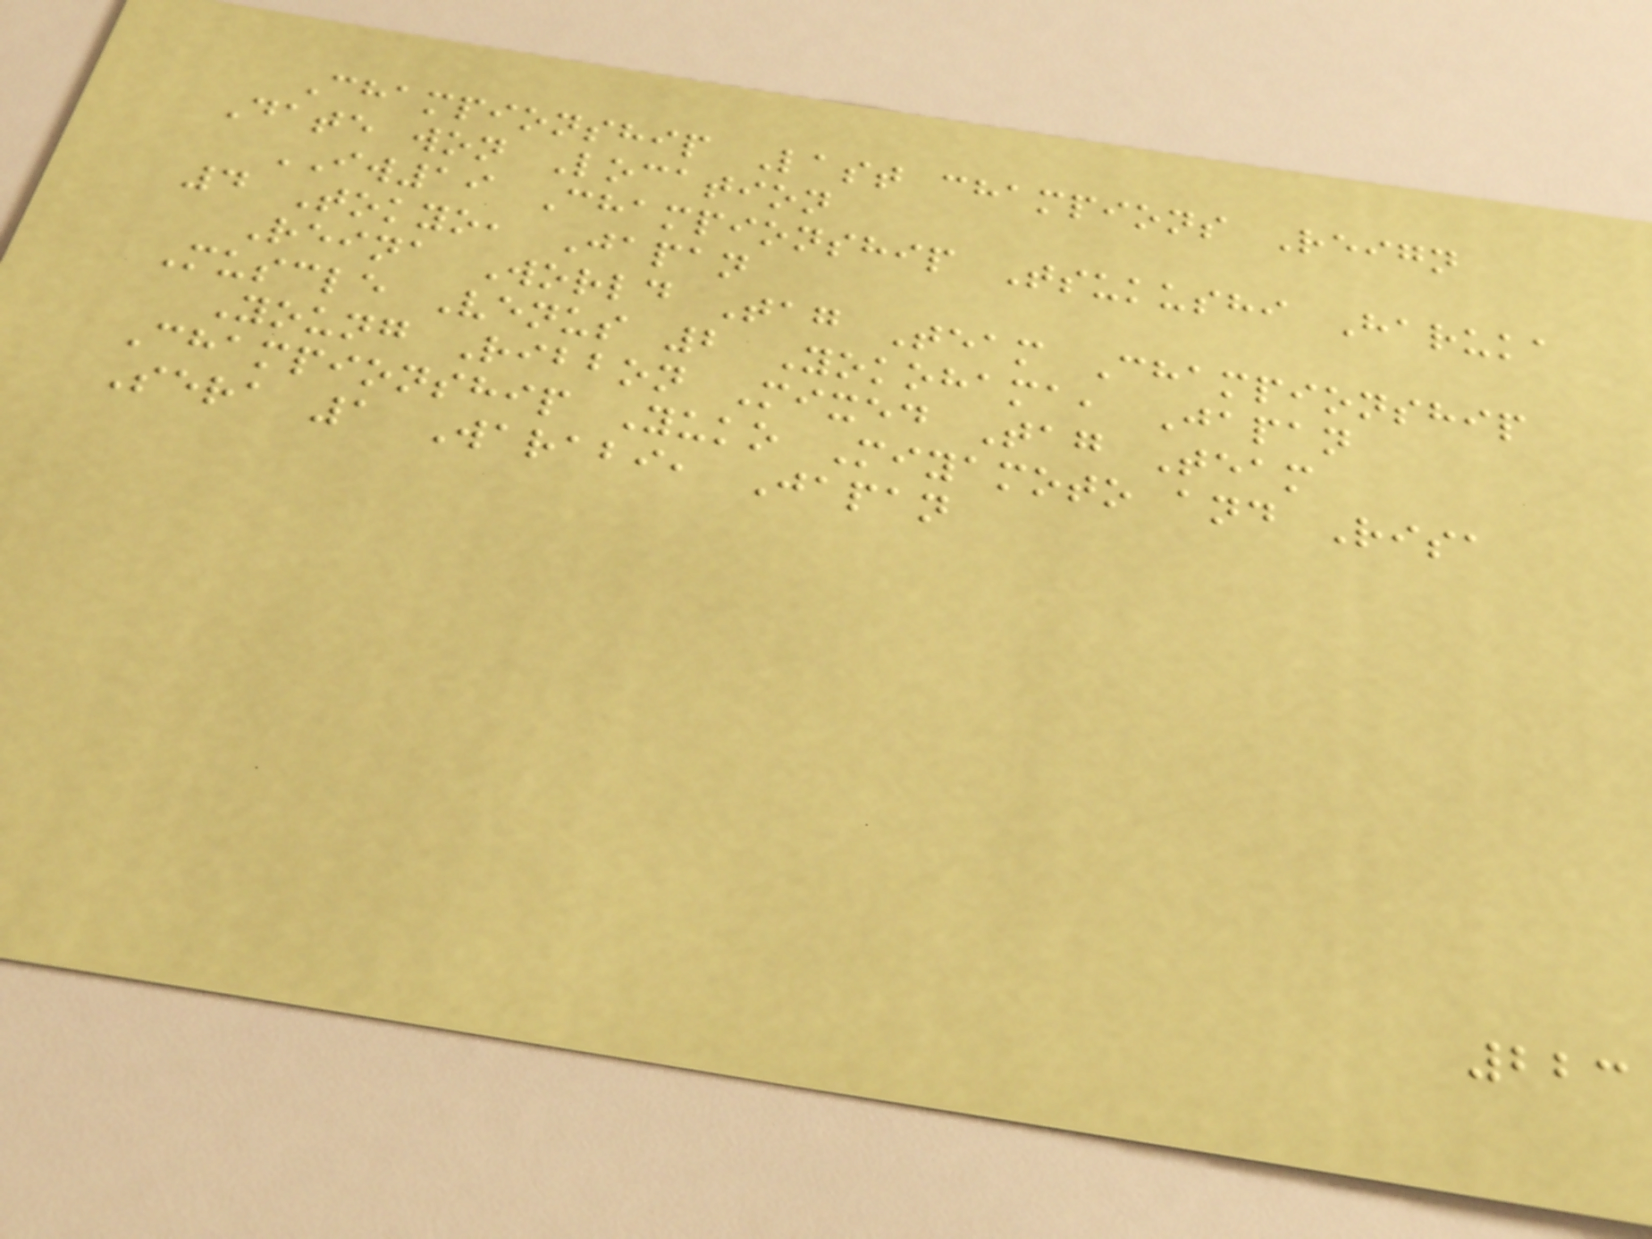Championship Last champions Reign
Date won Location
IW19 Championship Tsukushi Haruka
4 Tokyo, Japan
Reina World Tag Team Championship
Muscle Venus 2 Yokohama, Japan
Young Ribbon Mixed Tag Team
Championship Yuko Miyamoto and Risa
Sera 1 Warabi, Japan
223
